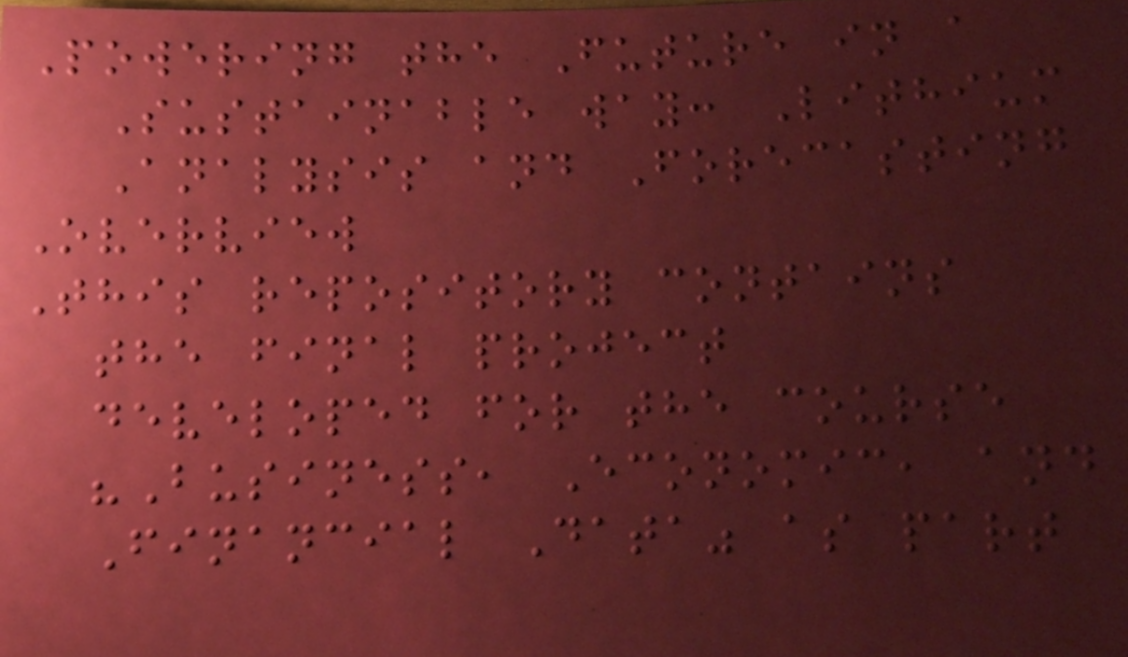Powering the Future in a
Sustainable way: Lithium
Analysis and Forecasting
Overview
This repository contains
the final project
developed for the course
"Business, Economic, and
Financial Data" as part
